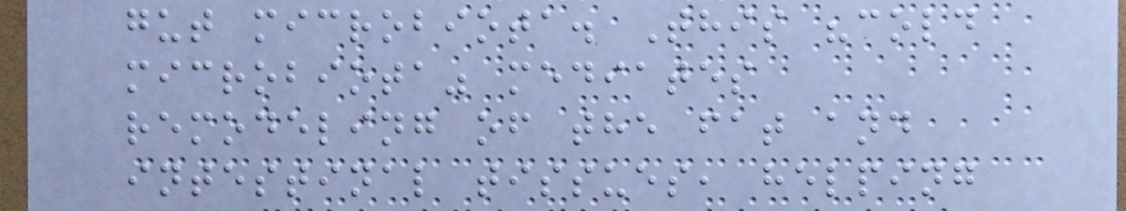gut microbiota. This "cold
microbiota" mediates
remodeling of the fat and
intestinal tissues, helping
